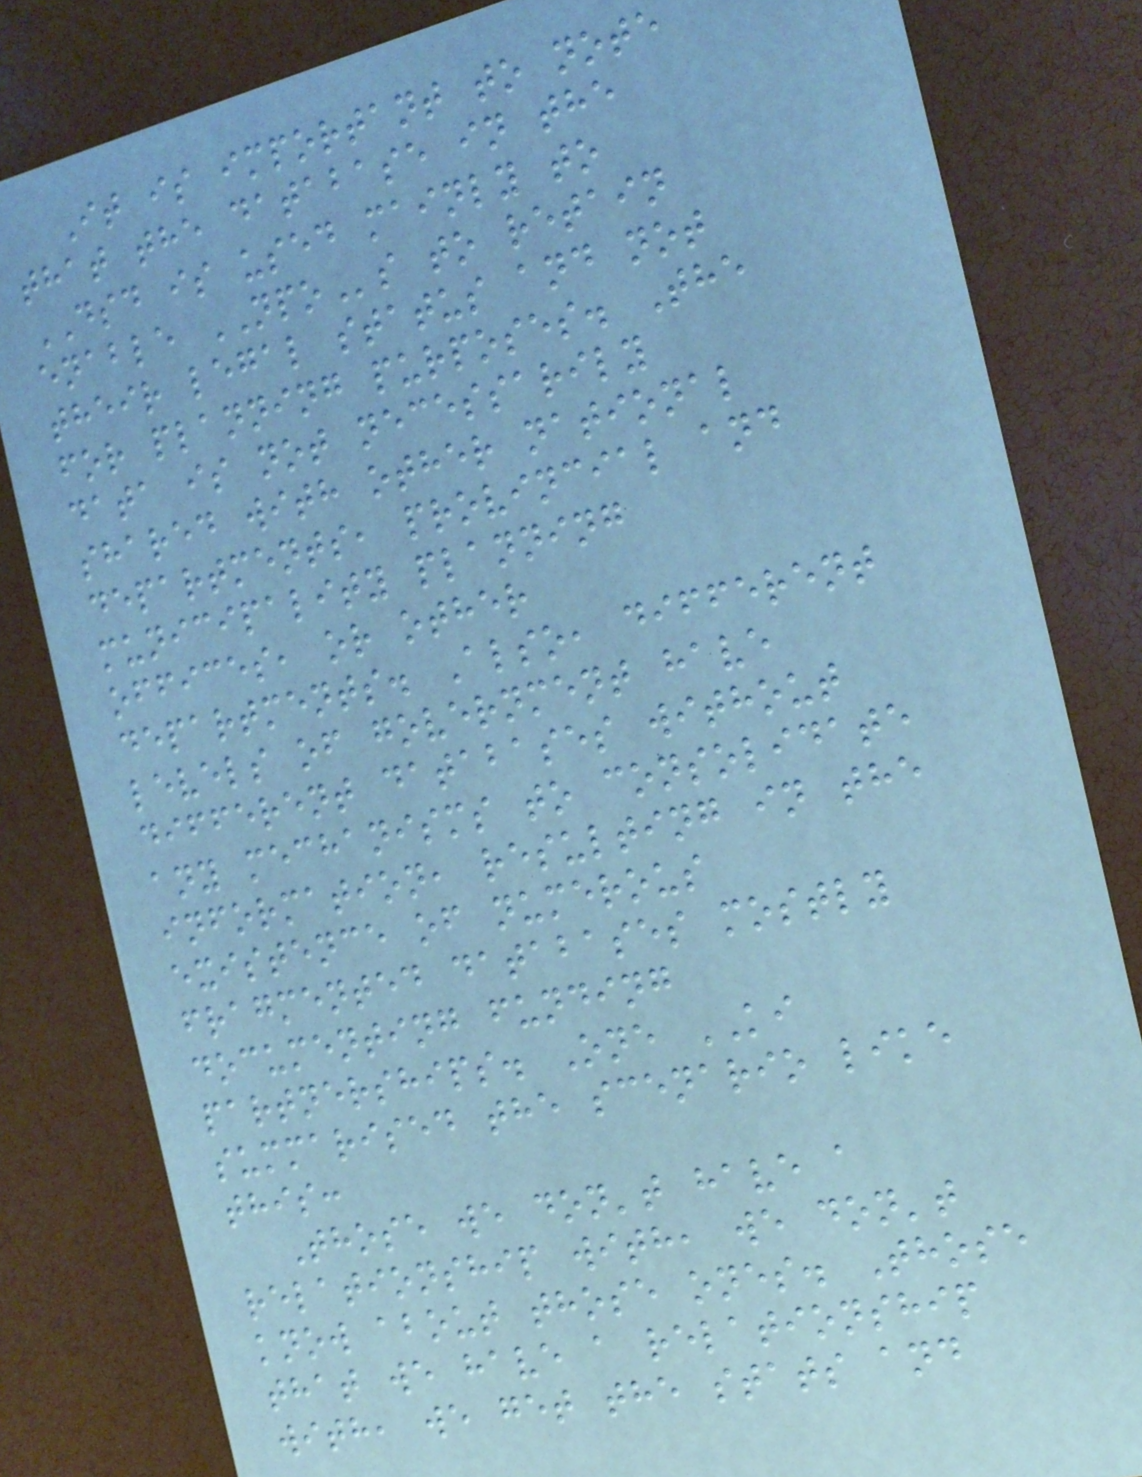It is important to note
that the database in the
DSD is used mainly to
enable NPOs to retain
their legal status and not
for planning purposes. The
data is not necessarily
shared with other national
departments, provincial and
municipality planning
offices, or other
departments. Also, different
levels of government have
different databases without
any mechanisms to consolidate
information, resulting in the
existence of numerous
fragmented databases mostly
documenting funding
partnerships. One KI
summarised the scenario like
this:
Those we don't have a
relationship with, we don't
know about those ones. Those
that we have a relationship
with, we get the stats and
